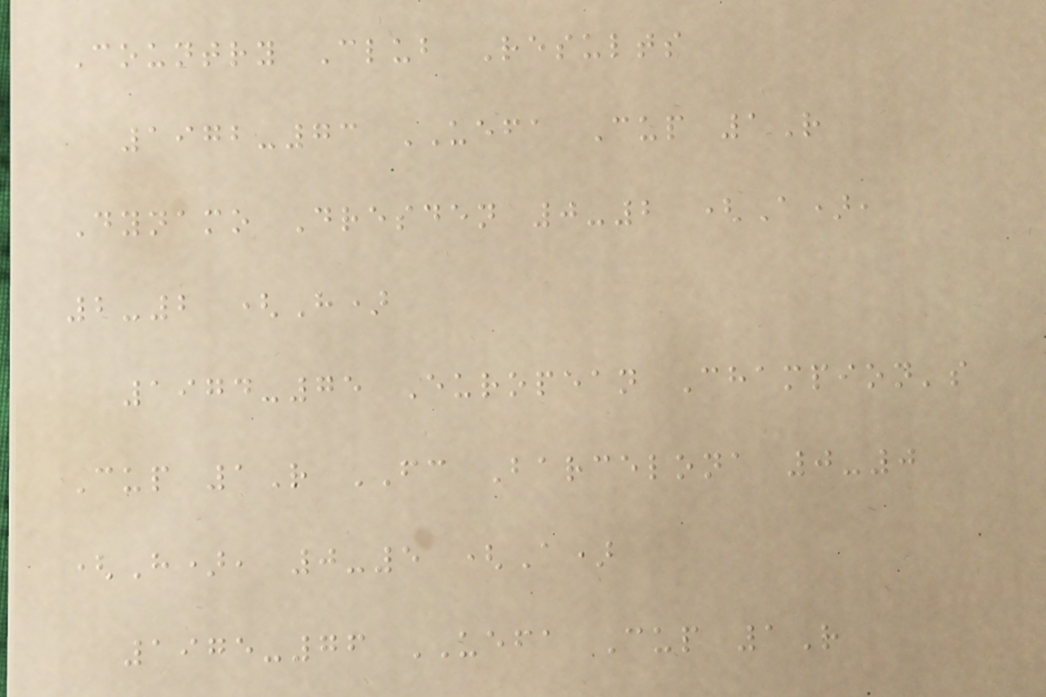Country Club Results
1972-73 UEFA Cup 1R
Dynamo Dresden 0-2 (A),
2-2 (H)
1974-75 European Champion's
Cup 1R FC Barcelona 0-0
(H), 0-5 (A)
1975-76 UEFA Cup 1R
